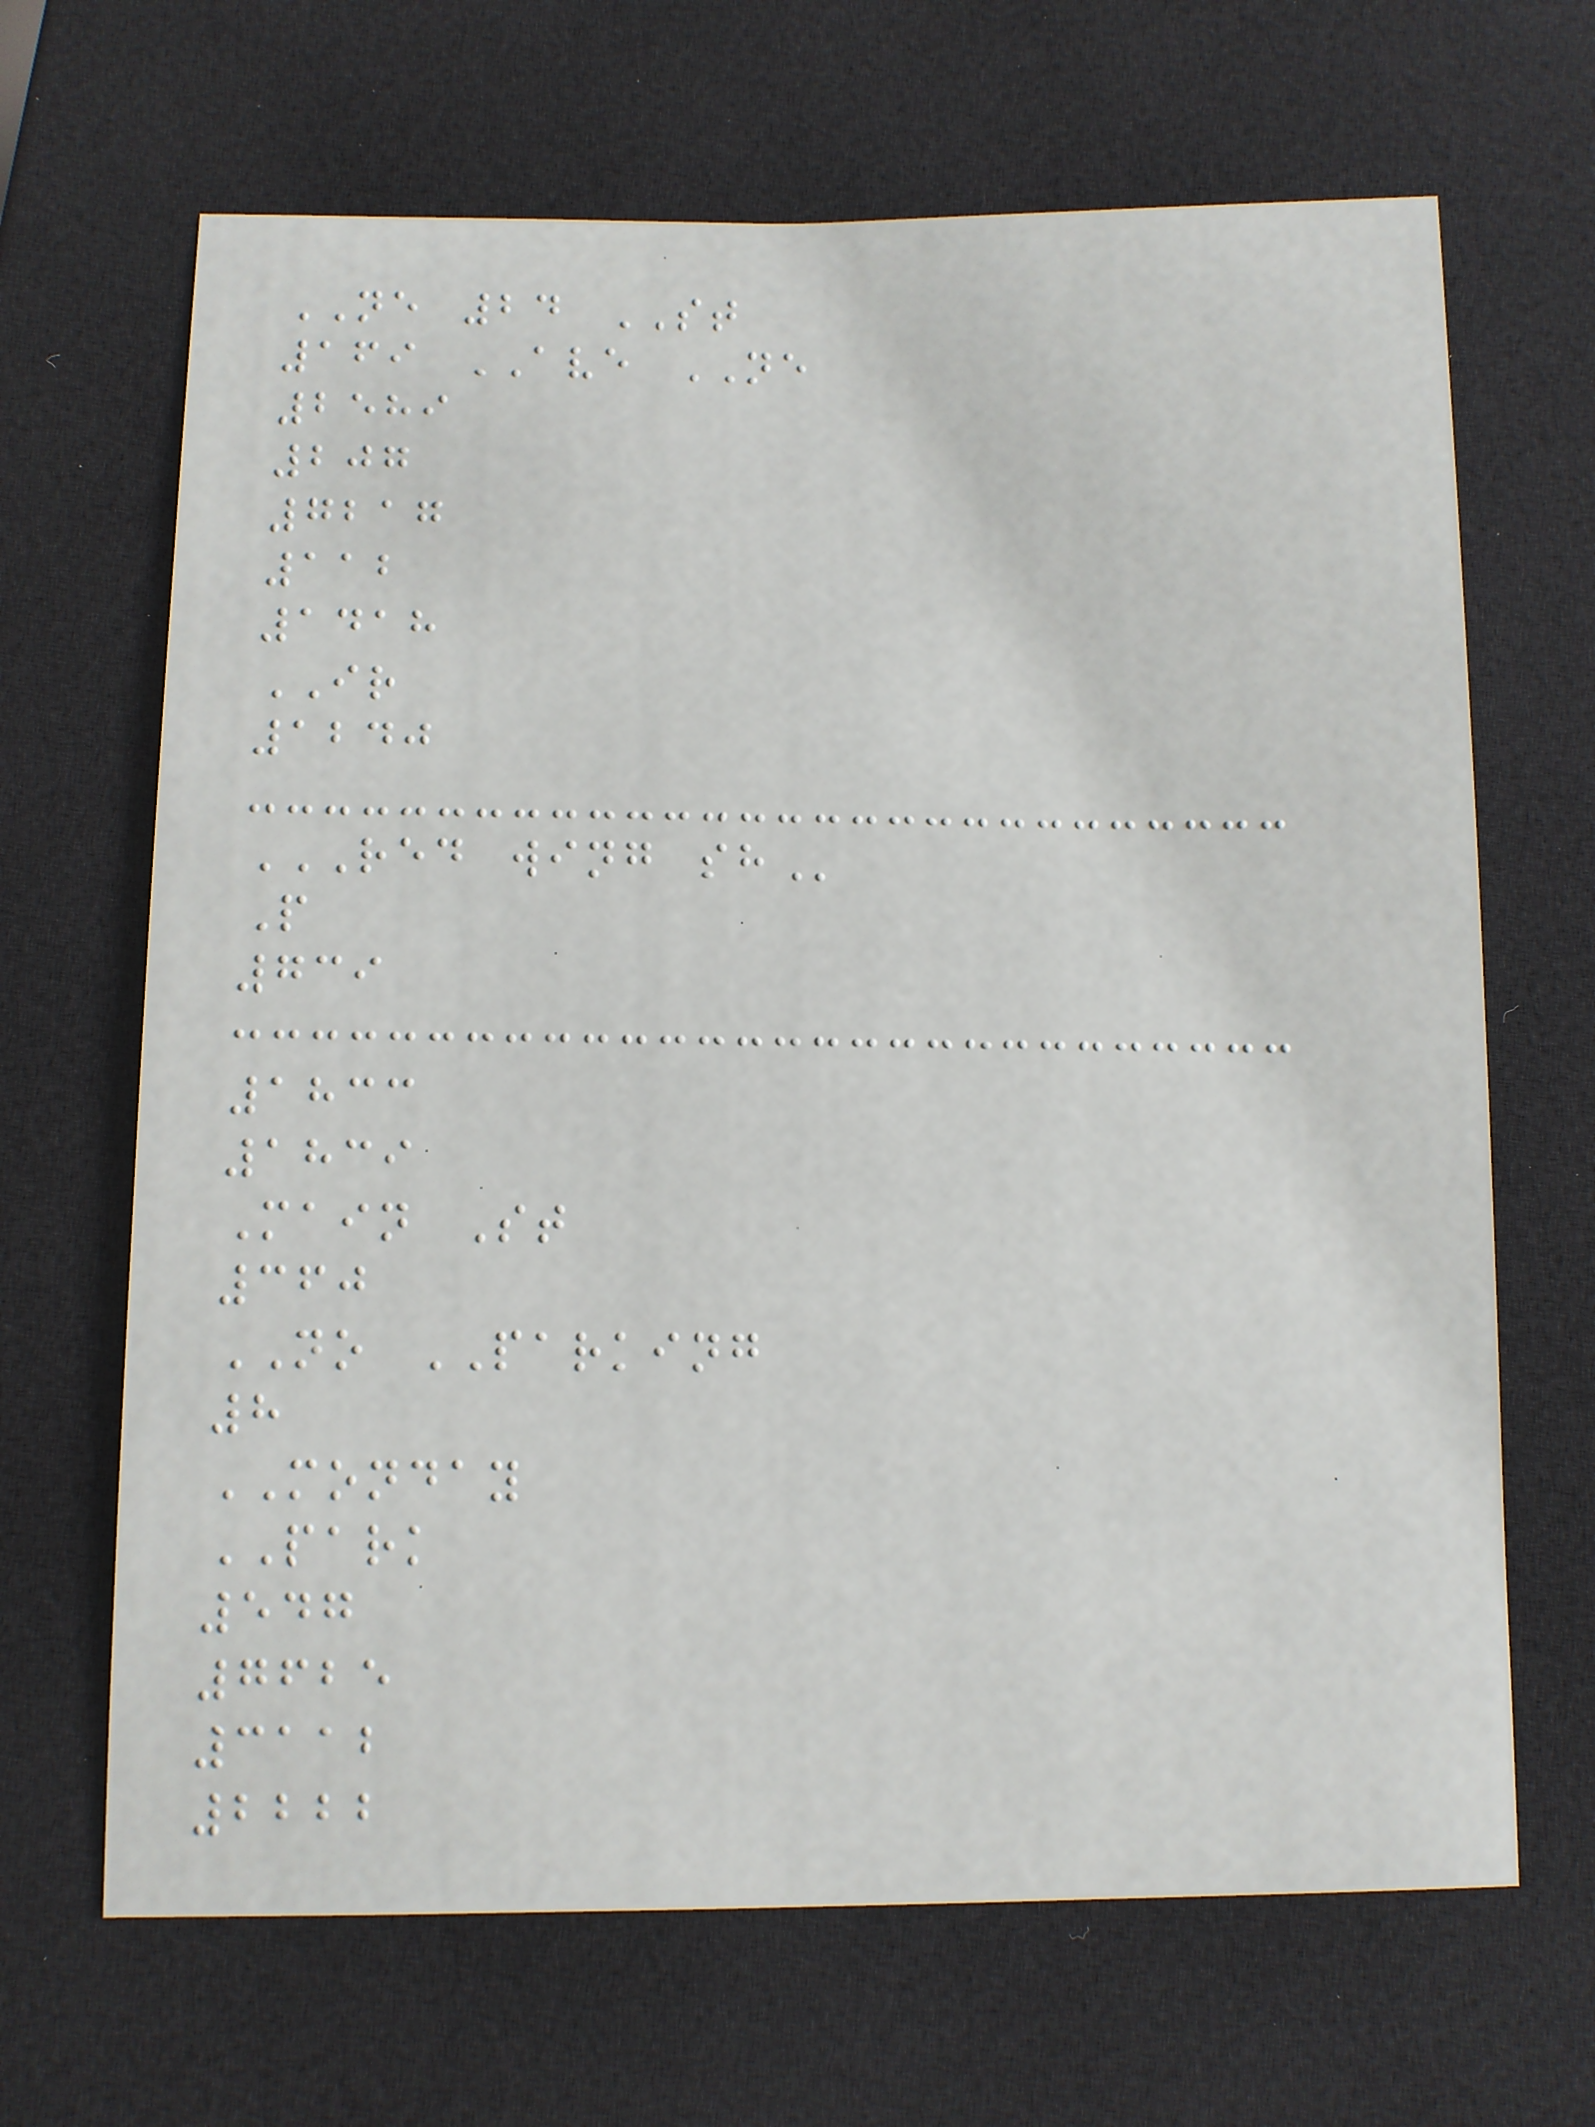NE 24 ST
169 AVE NE
2589
207
7217
112
1418
IR
1240
RED WING SH
P
739
1833
1839
Main St
360
NO PARKING
8
MONDAY
PARK
547
7625
3112
2222
